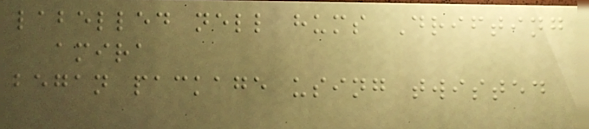labelled nell hums Drifting
amira
began package using twisted
